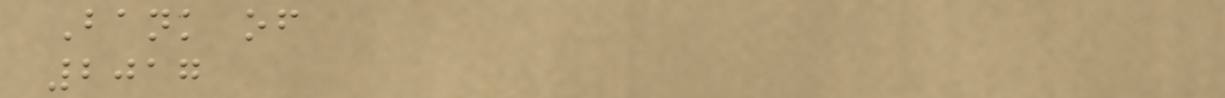Bank of
2017
